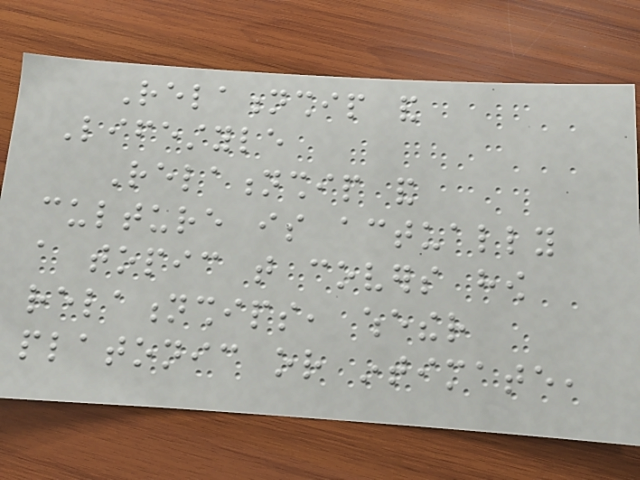Relationship and
Lifestyle
Relationship and
culture is actually
a topic that covers how
relationships, whether
platonic or intimate,
